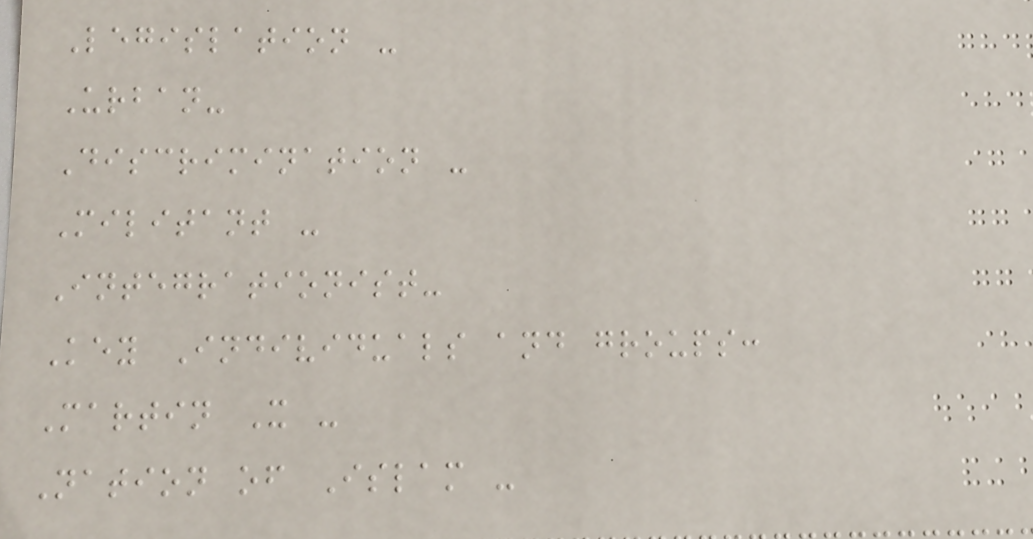Legislation -
Urban-
Discrimination -
Militant -
Integrationist-
Key Individuals and groups:
Martin X -
Nation of Islam -
